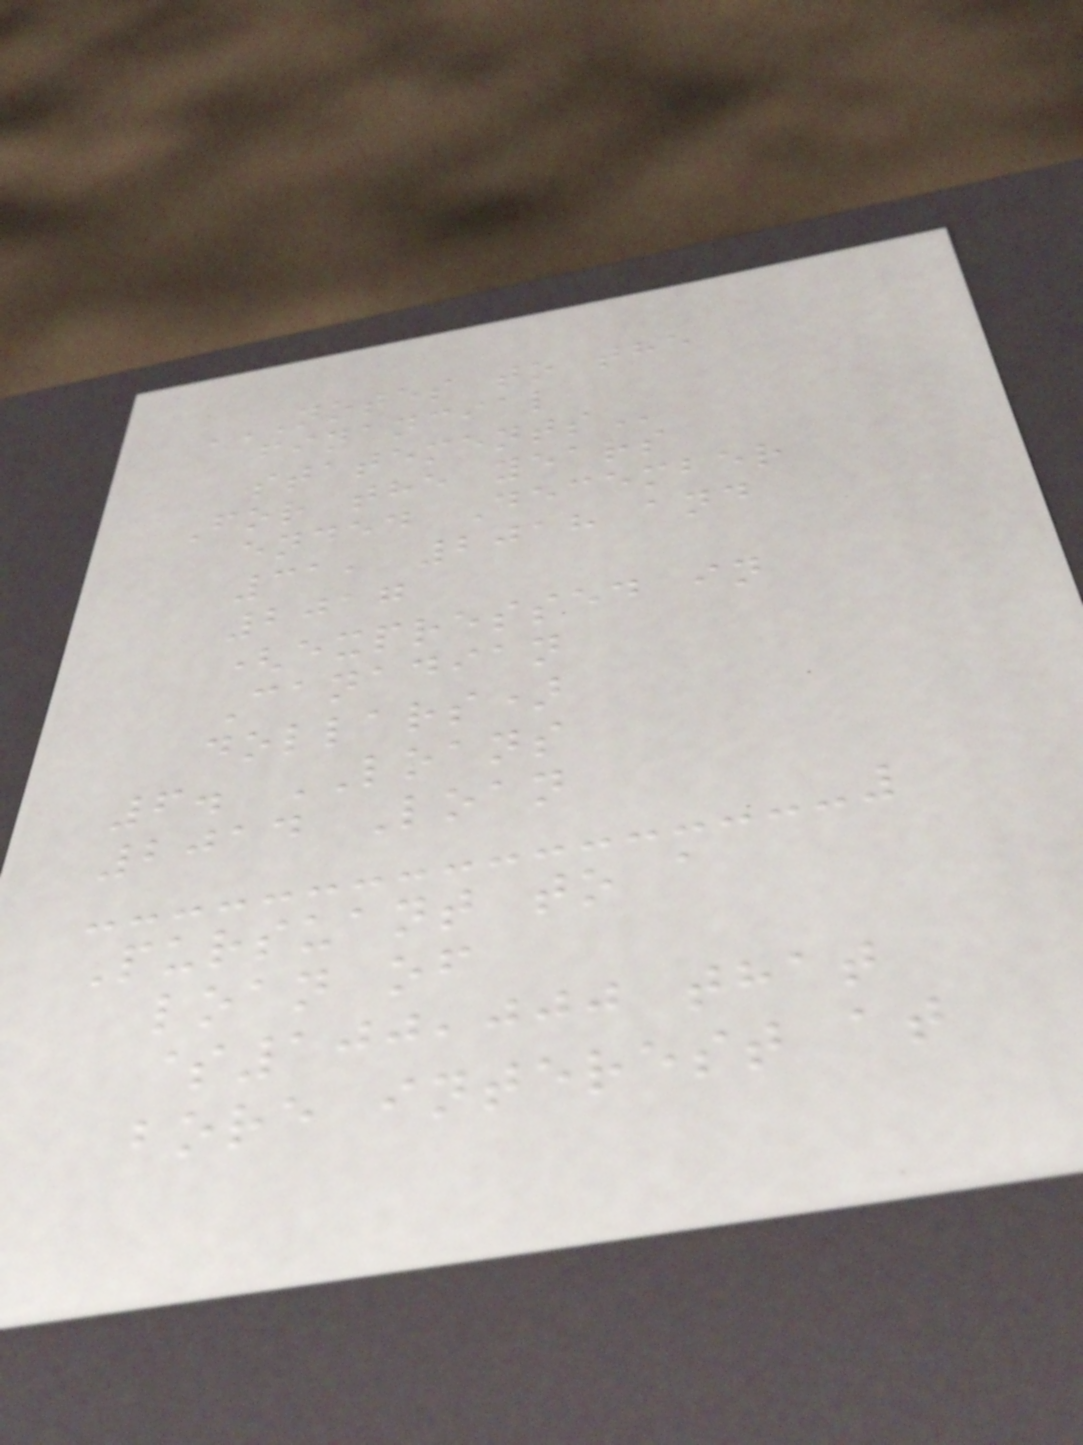NOTES TO THE
FINANCIAL
STATEMENTS
For the years
ended December
31, 2018 and
2017
(expressed in
Canadian
dollars)
6. LOANS
2014 Loan
Pursuant to a
loan of
$100,000 that
bore interest at
